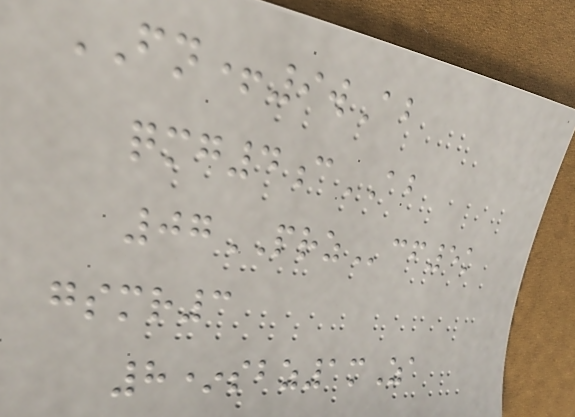FN+9wAb
qmg4cAB
07PRZcf5k
gsmr3
8*sbz1mZa
